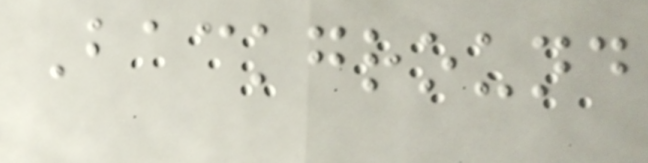Background
